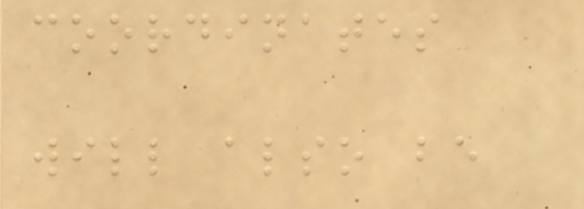coordinates
will also be
